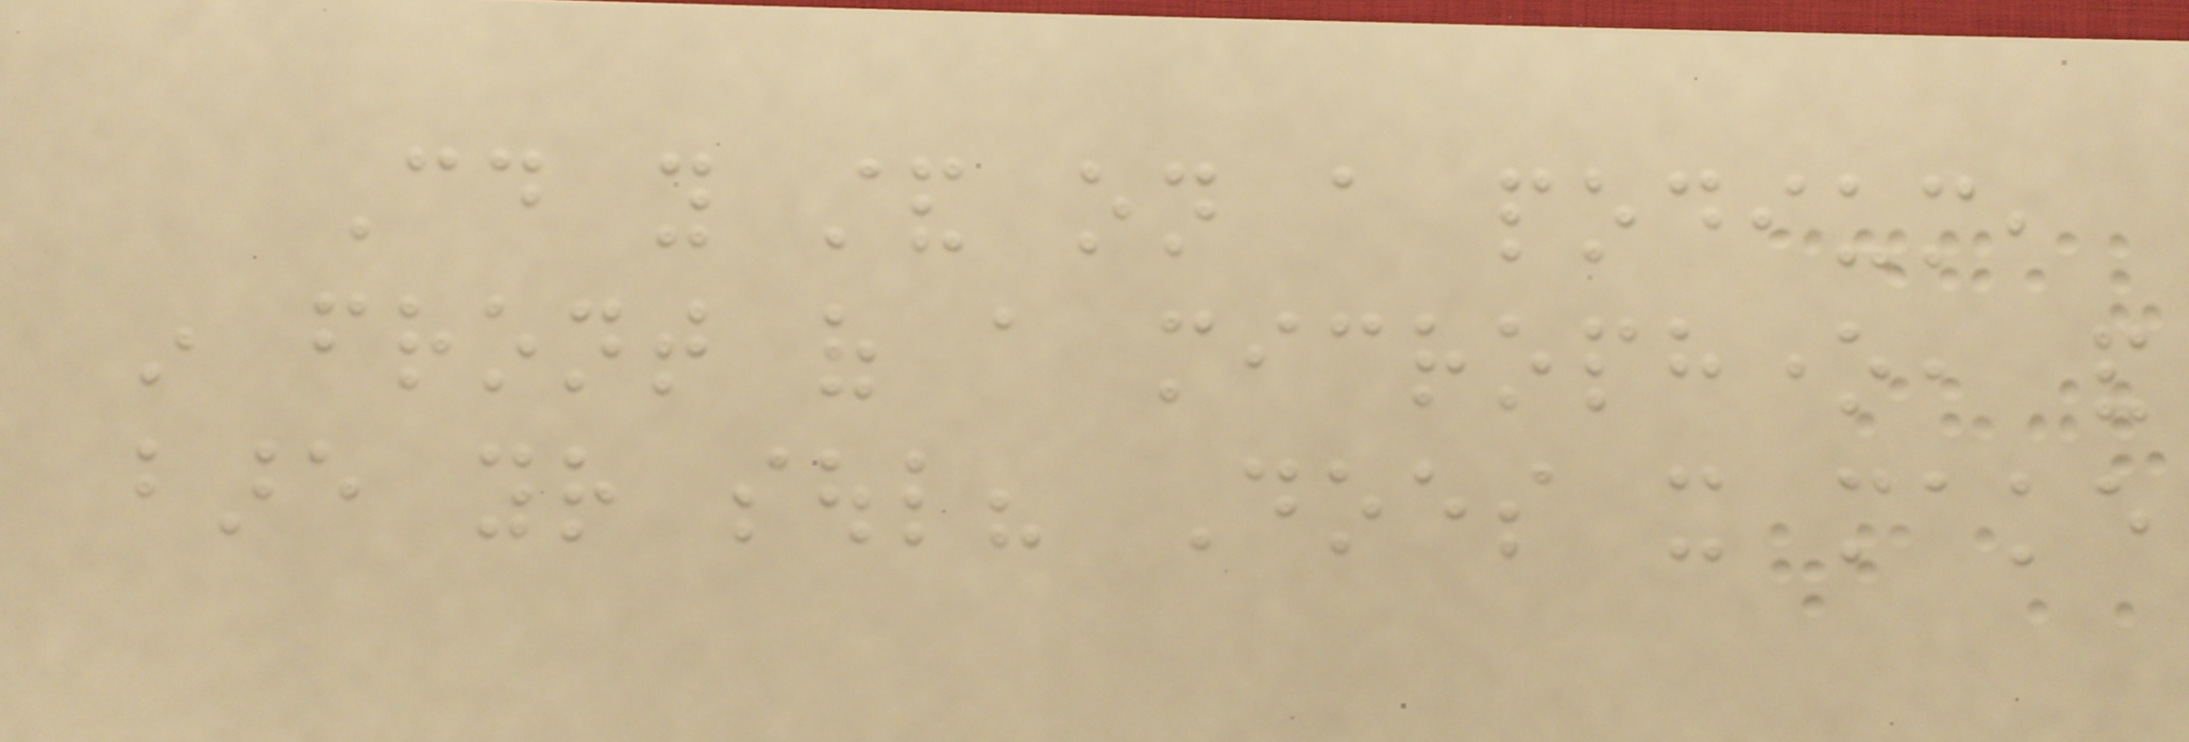Could you stand on a podium,
in front of a microphone, and
bare your soul? Does it make
